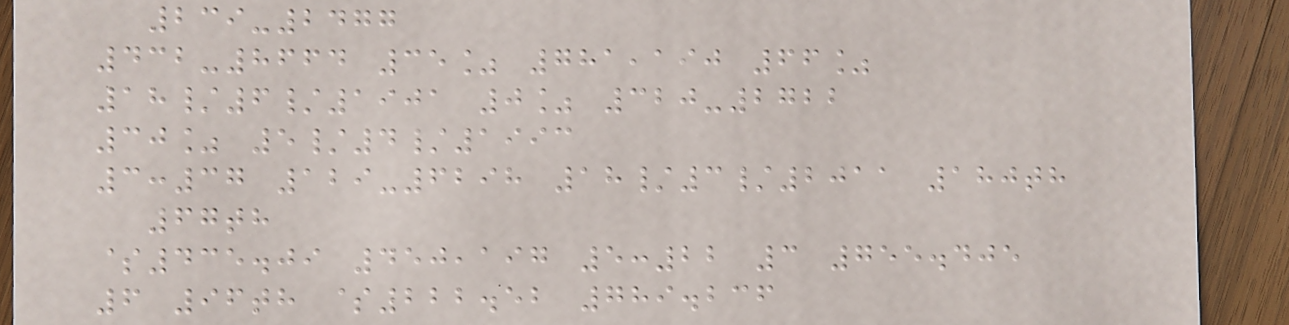239-2477
432-8664 35% 781,190 66%
18/6/1901 0% 320-2722
30% 5/4/1993
3:37 129-6298 18/3/2011 180th
67th
$435.09 450,197 5:22 3 755.405
6 96th $222.52 789.236
